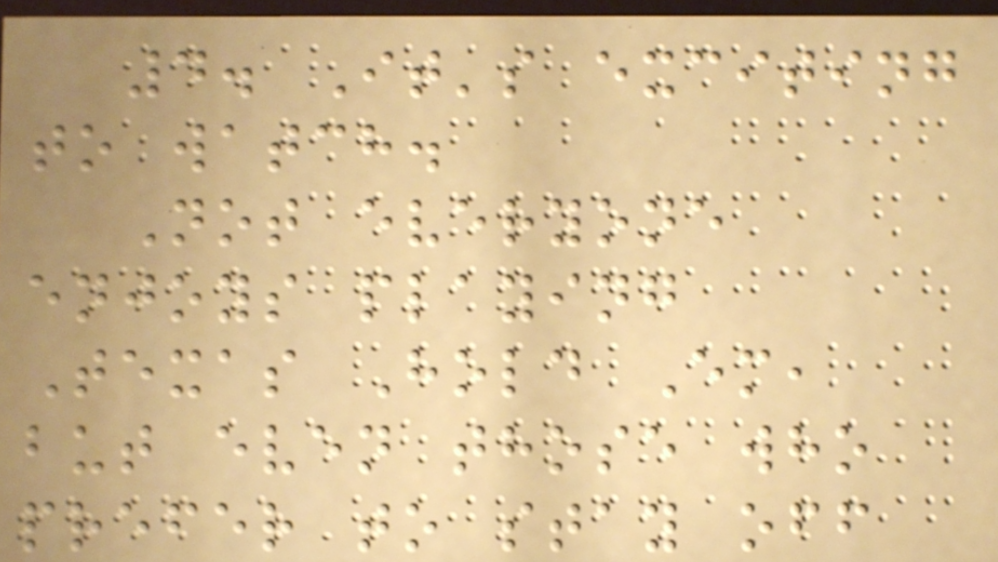4. It's exciting
to watch.
Not everyone
enjoys playing
Texas Hold Em,
but even those who
prefer to stay off
